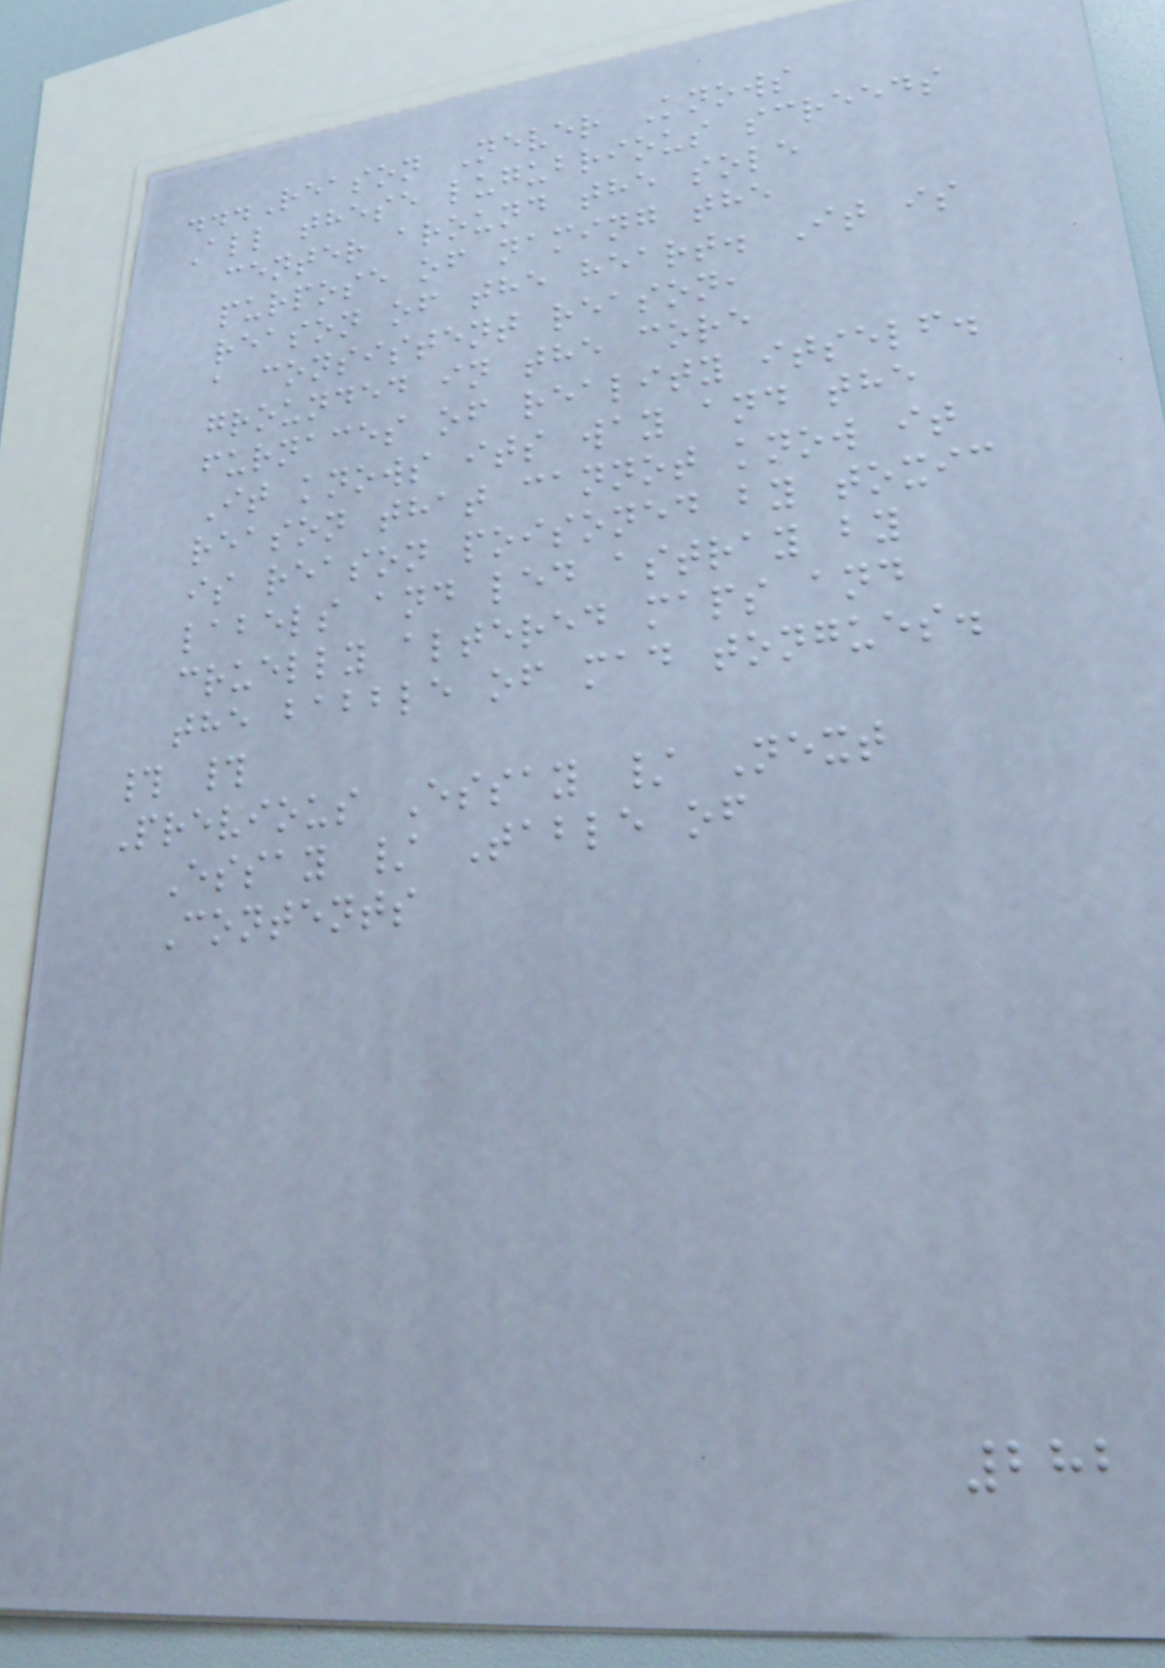...Reason Never Knows
All these lugubrious screeds
center around the sole
purpose of naming the
reason of the heart. It is
a consistent reason,
grounded in the core
furnaces of reality itself.
It knows its way and the
reason that cannot know it
is reason poisoned by toxic
labels and led astray by
cruelly altered maps and
the babble of mad tongues.
# #
Previous Essay / Next
Essay / Table of
Contents
282
